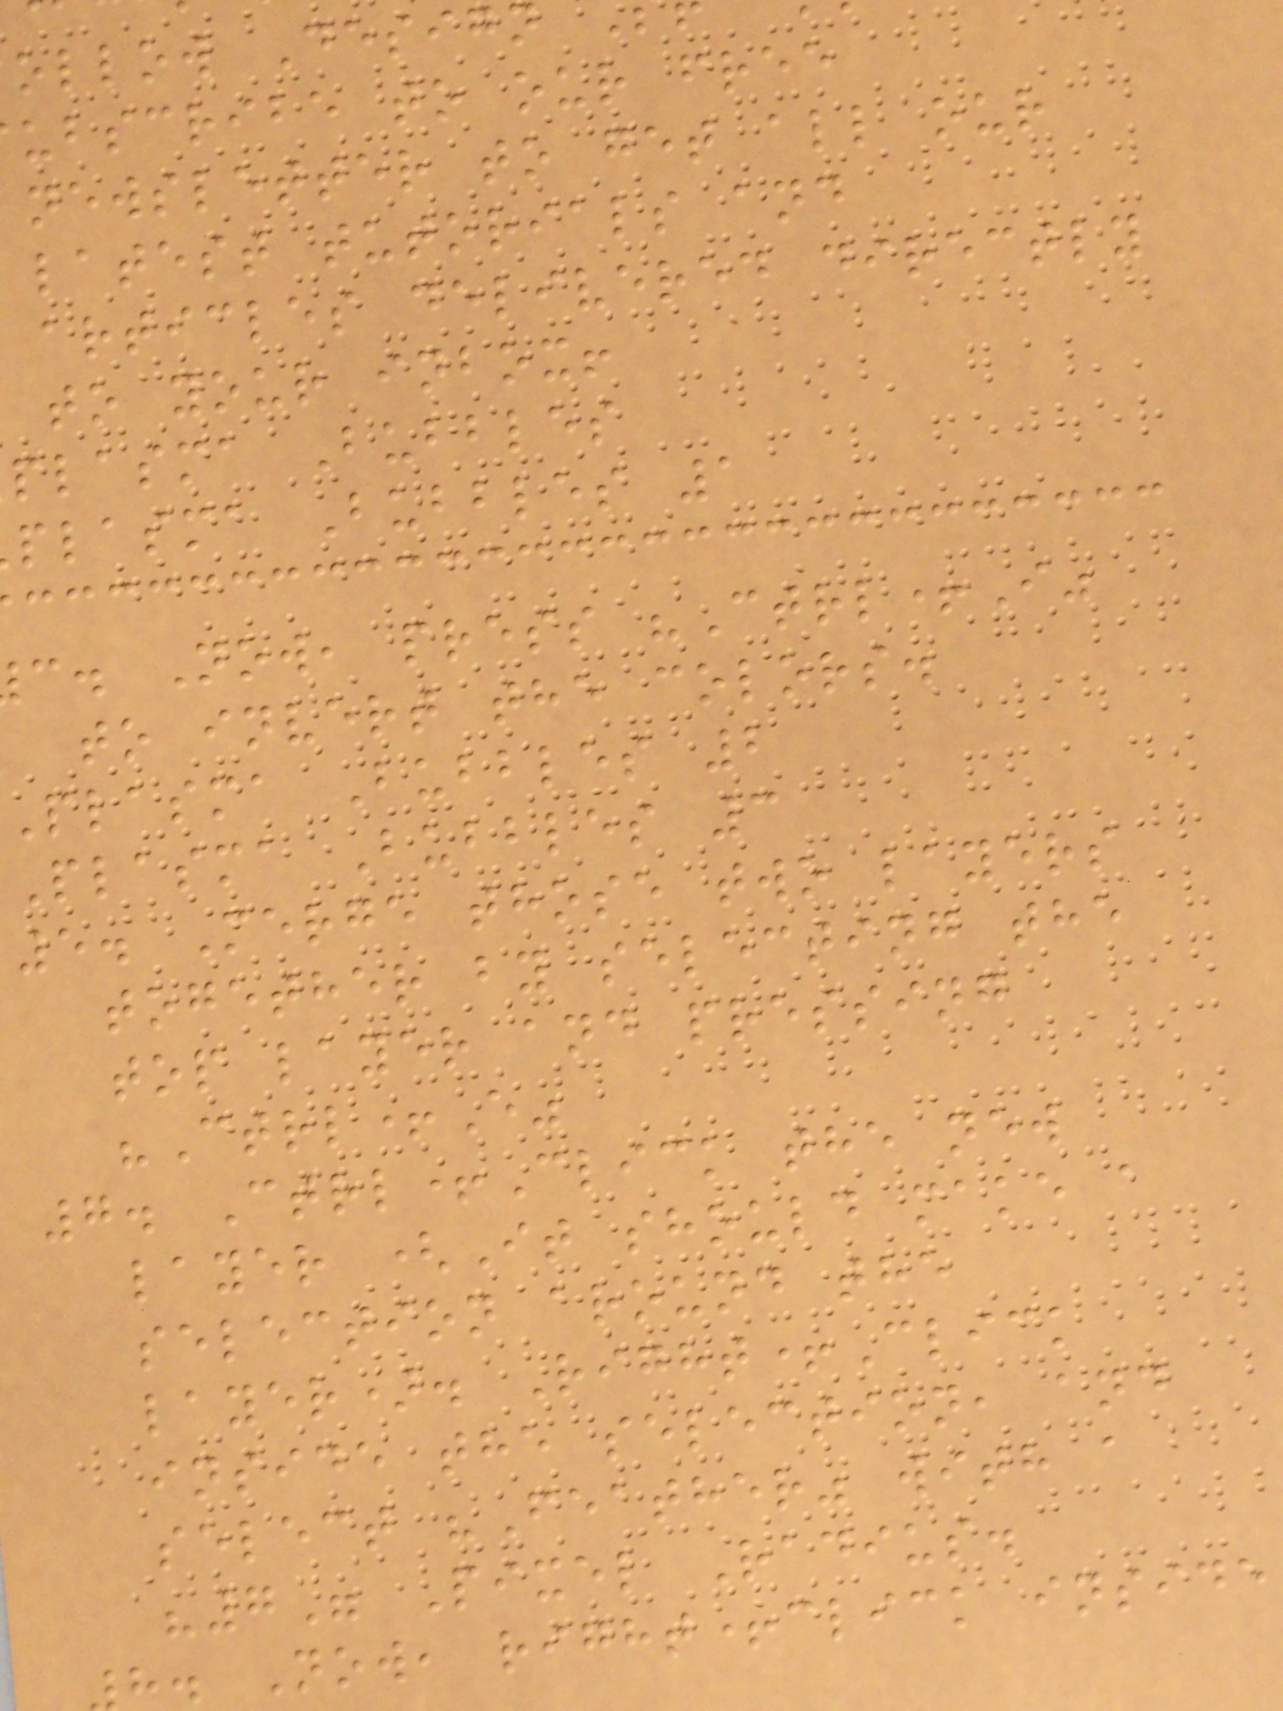ollow Design
ubscribe to our free
newsletter to get all our
latest tutorials and
articles delivered directly
to your inbox!
plasma Bubbles
plasma Bubbles 1
c. Now, press "Ctrl+I"
to invert the colors.
Plasma Bubbles 2
Plasma Bubbles 3
5. Merge those two layers
together by selecting the
top layer and pressing
"Ctrl+E"
7. Ctrl+Click the new
layer (It should make a
selection around the
layer). Right+Click
inside the selection, and
select "Feather" with a
"7" Pixel Radius.
h. Now, right+click inside
